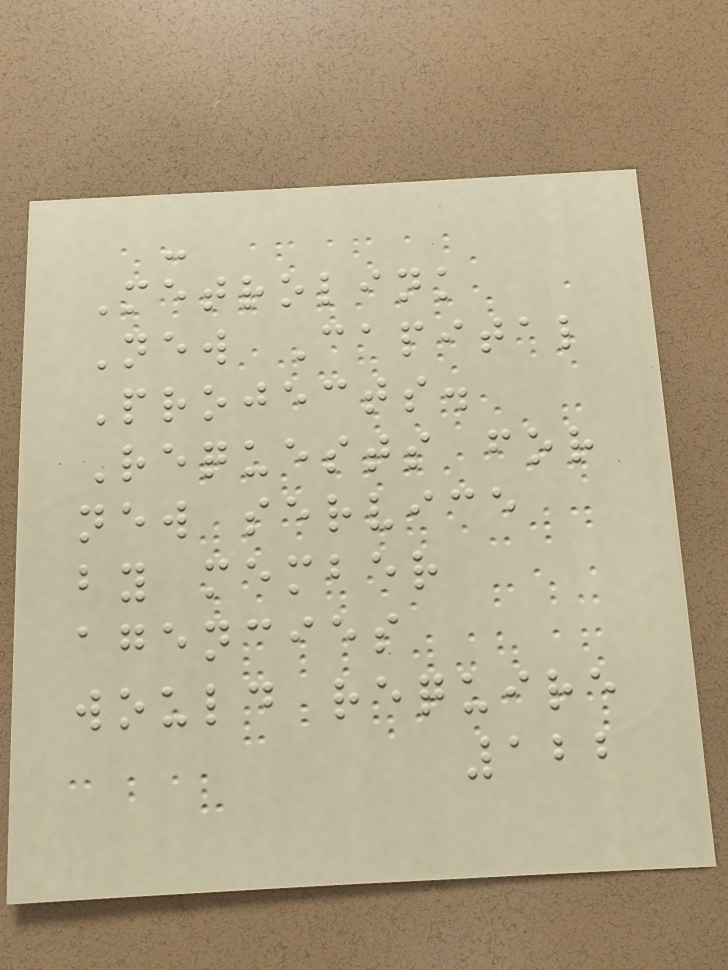-
Metrolink
New Capital
Projects.
Requests for
new service
by member
agencies
would require
122
